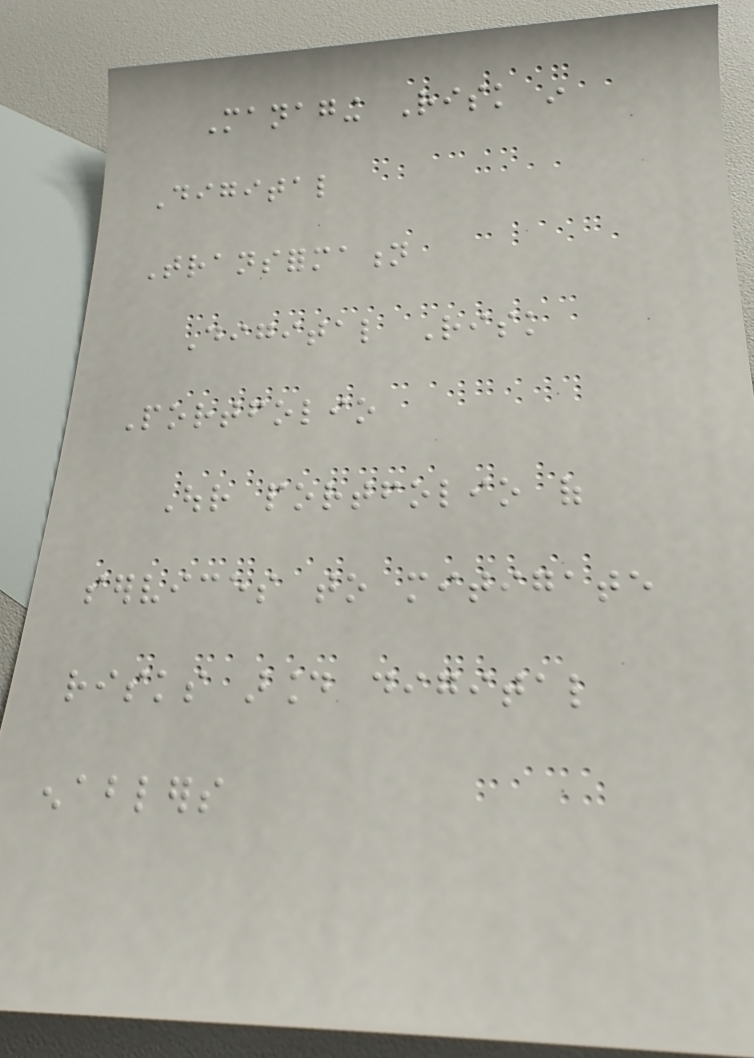Managing Risk in
Digital
Transformation
Digital Risk
Portfolio
Our portfolio of
services to mitigate
risks around digital
enablers
